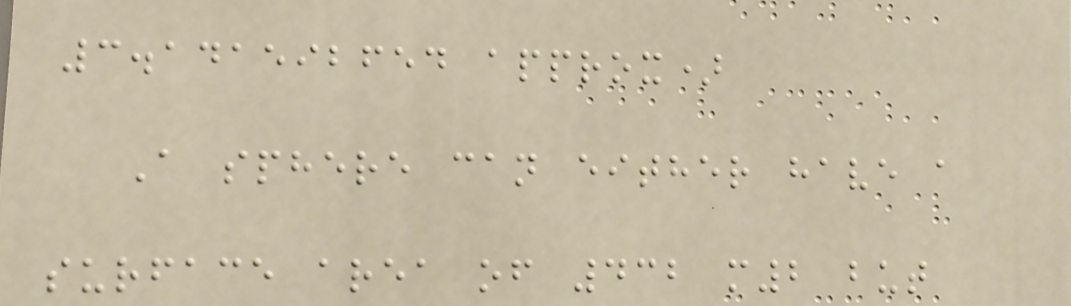3.141592654 approx)
A sphere can either have a
surface area of 432 m2 but
